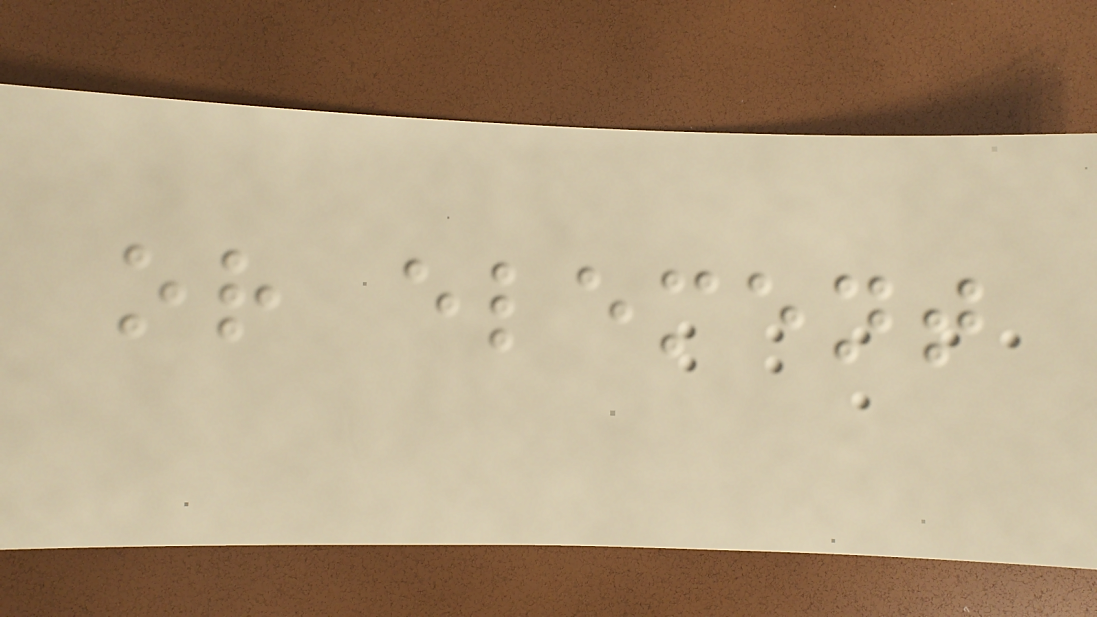or element
